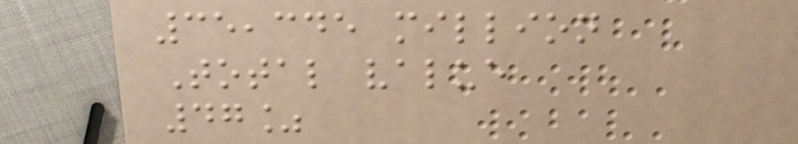35,345 million
Total value
47%
